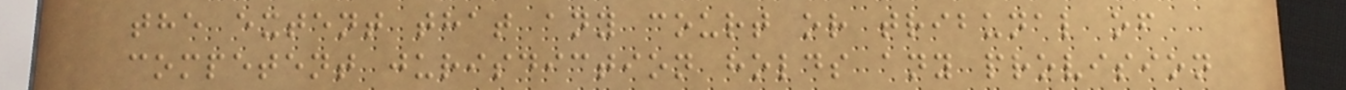the extent that any court or tribunal of
competent jurisdiction holds any provision
